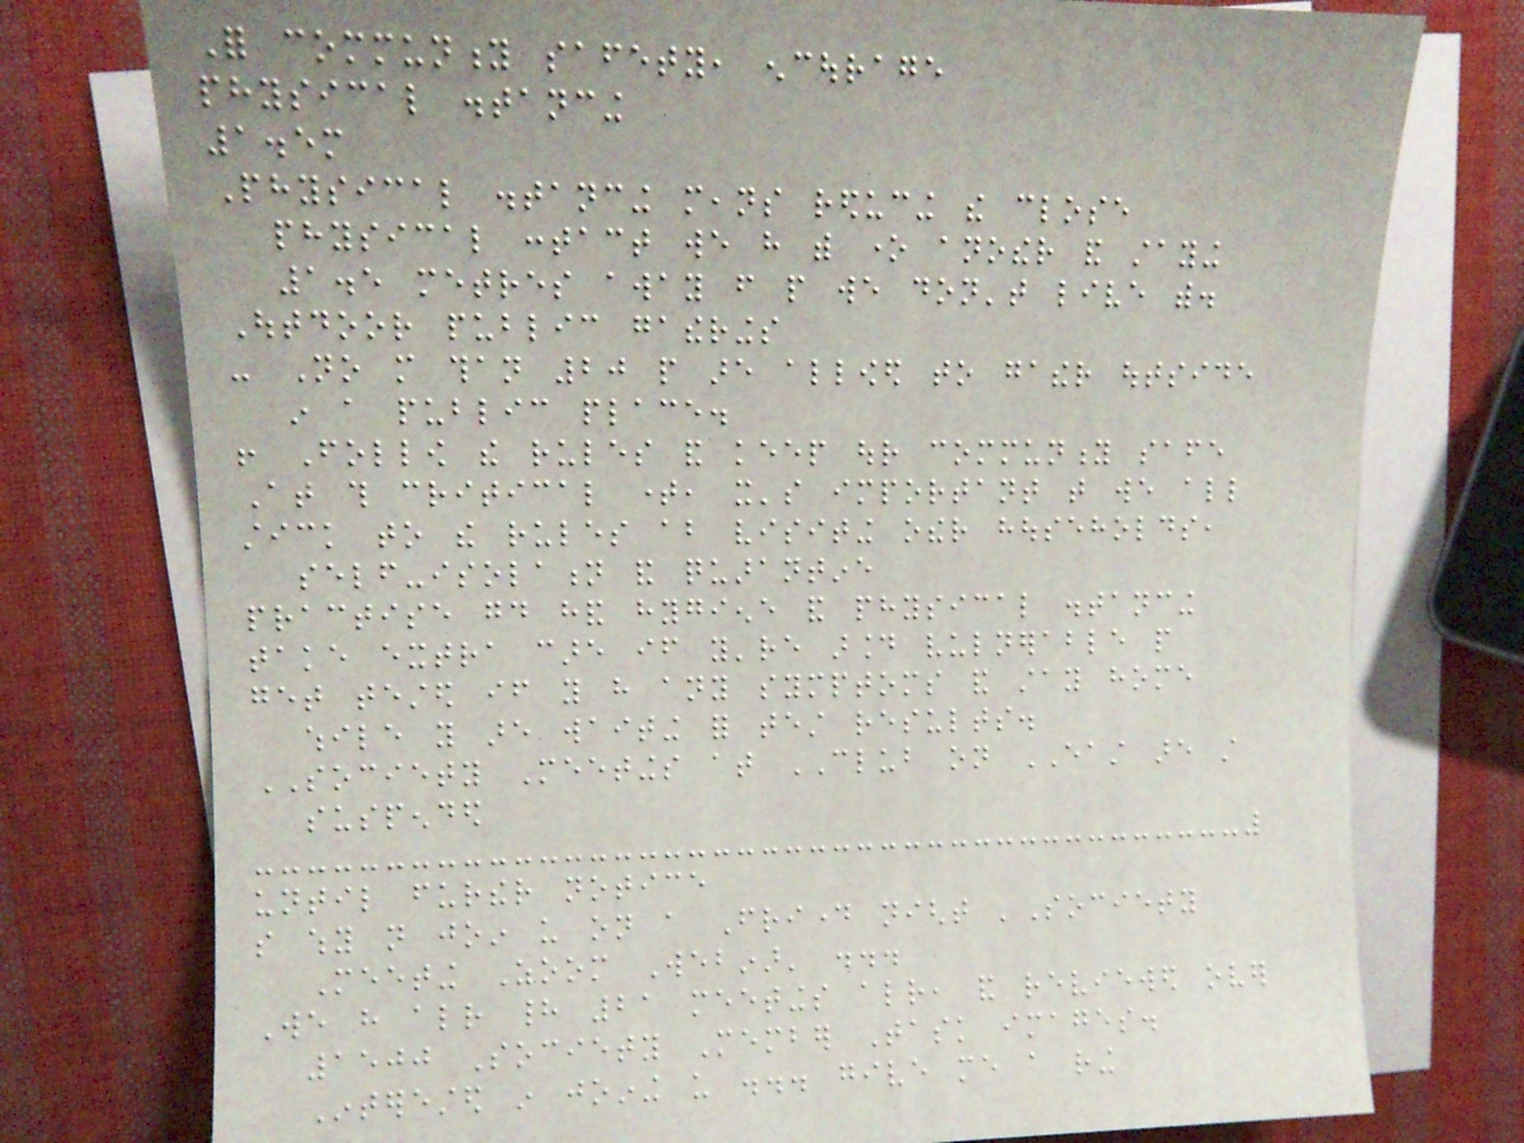For community safety, encourage
physical distancing
1.5m
Physical distancing means reducing the close
physical contact we have with one another and staying
1.5 metres away from people we don't live with.
Outdoor public gatherings
- No more than 20 people are allowed to gather outside
in a public place.
! Follow the rules and keep our community safe
At this critical time, it's important that we all
stick to the rules about visiting other households,
self-isolation and quarantine
practise good hand hygiene and physical distancing
take extra care if you're around vulnerable people
get tested if you have any symptoms and stay home
while you are waiting for test results.
SOCIETY Meetings at CLUB on EAST are still
suspended
until further notice
so why not join us on a Friday night 'Society
Meeting Zoom Webinar' ...
We have already had 21 meetings already, and reviewed over
1500 Society Member Task images.
Interested in joining us ... give me a ring
